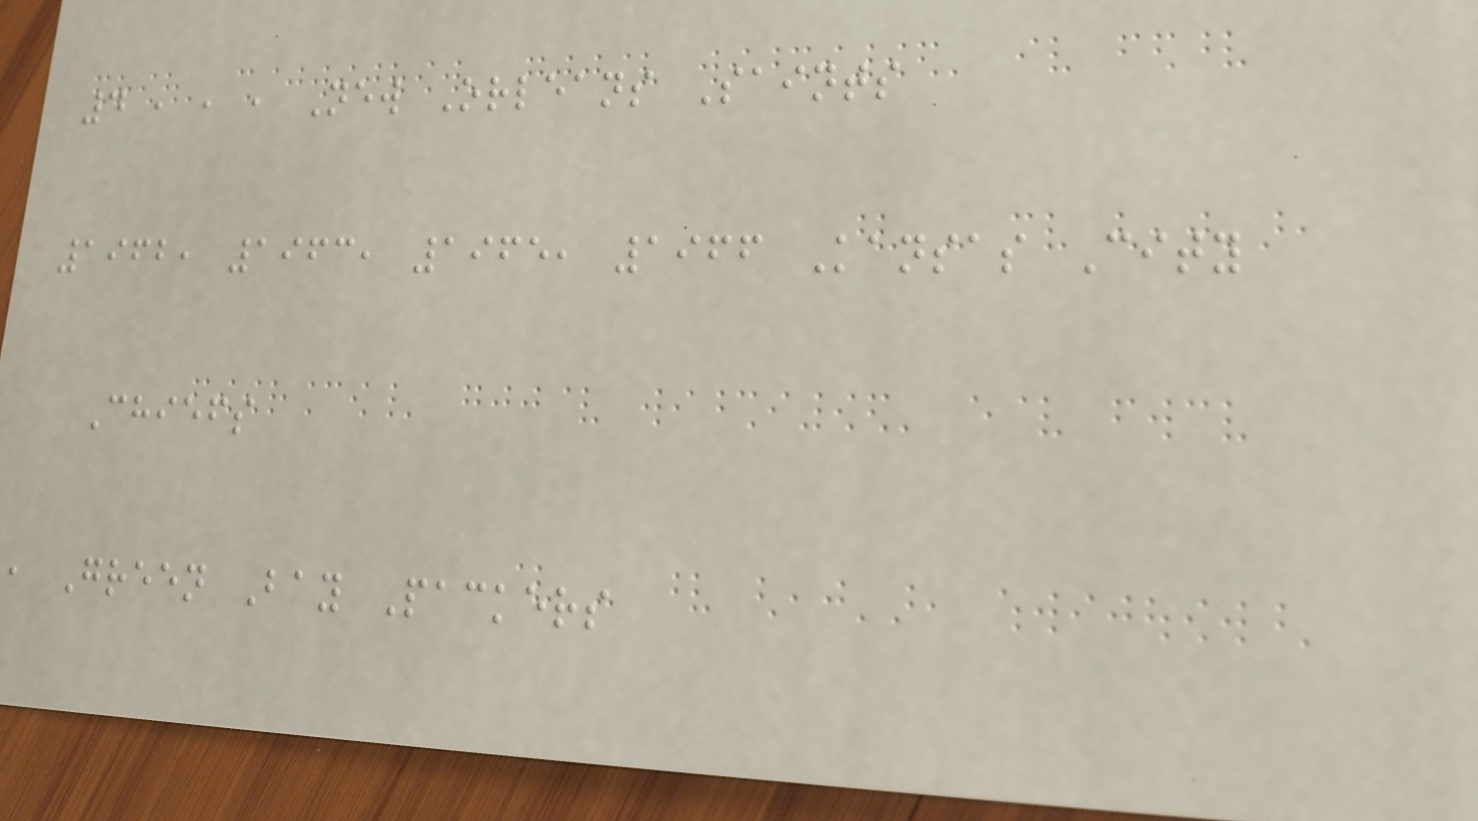4 , , , New Orleans Saints
1962, 1963, 1965, 1966 Kansas City
Chiefs
, Green Bay Packers
